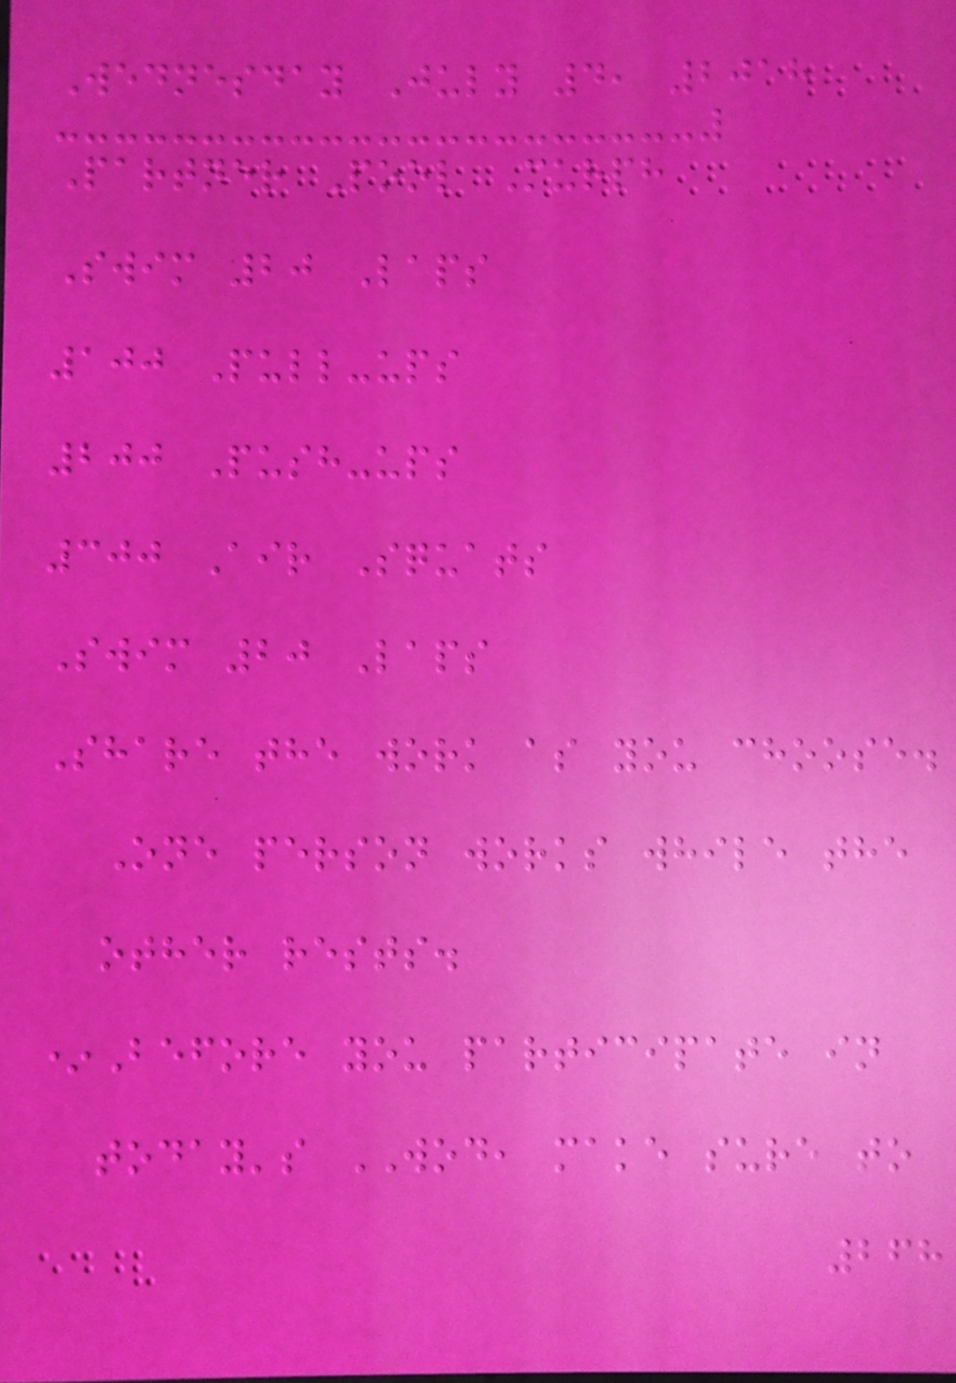Wednesday July 4, 2018
Partner Pool Murph
Swim 20 Laps
100 Pull-ups
200 Push-ups
300 Air Squats
Swim 20 Laps
Share the work as you choose.
One person works while the
other rests.
*Before you participate in
today's WOD, make sure to
268
